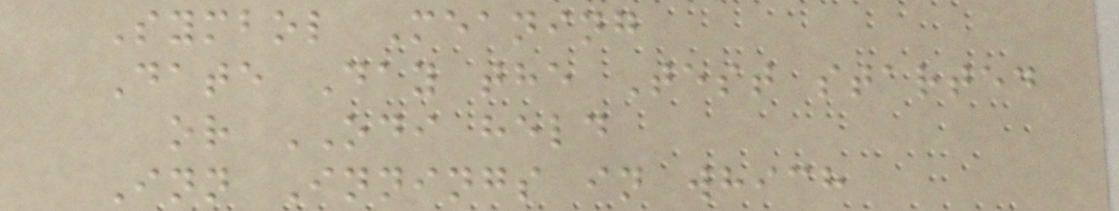Symbol Meaning
Date Day the Test started
or ODI held
Inn Innings in which
